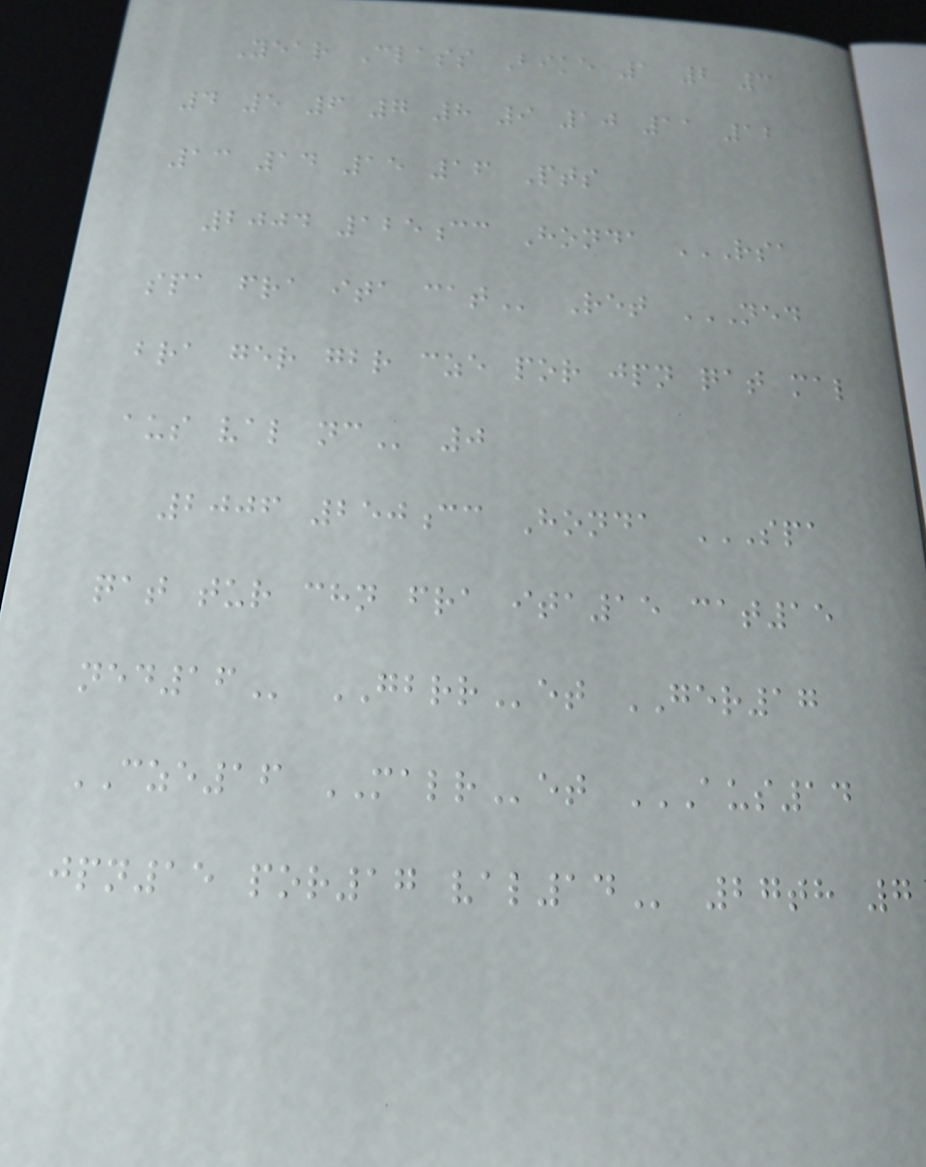Year Class Bike 1 2 3
4 5 6 7 8 9 10 11 12
13 14 15 16 Pts
2004 125cc Honda RSA
SPA FRA ITA CAT Ret NED
BRA GER GBR CZE POR JPN QAT MAL
AUS VAL NC 0
2006 250cc Honda SPA
QAT TUR CHN FRA ITA15 CAT15
NED16 GBRRet GER17
CZE16 MALRet AUS14
JPN15 POR17 VAL14 27th 7
